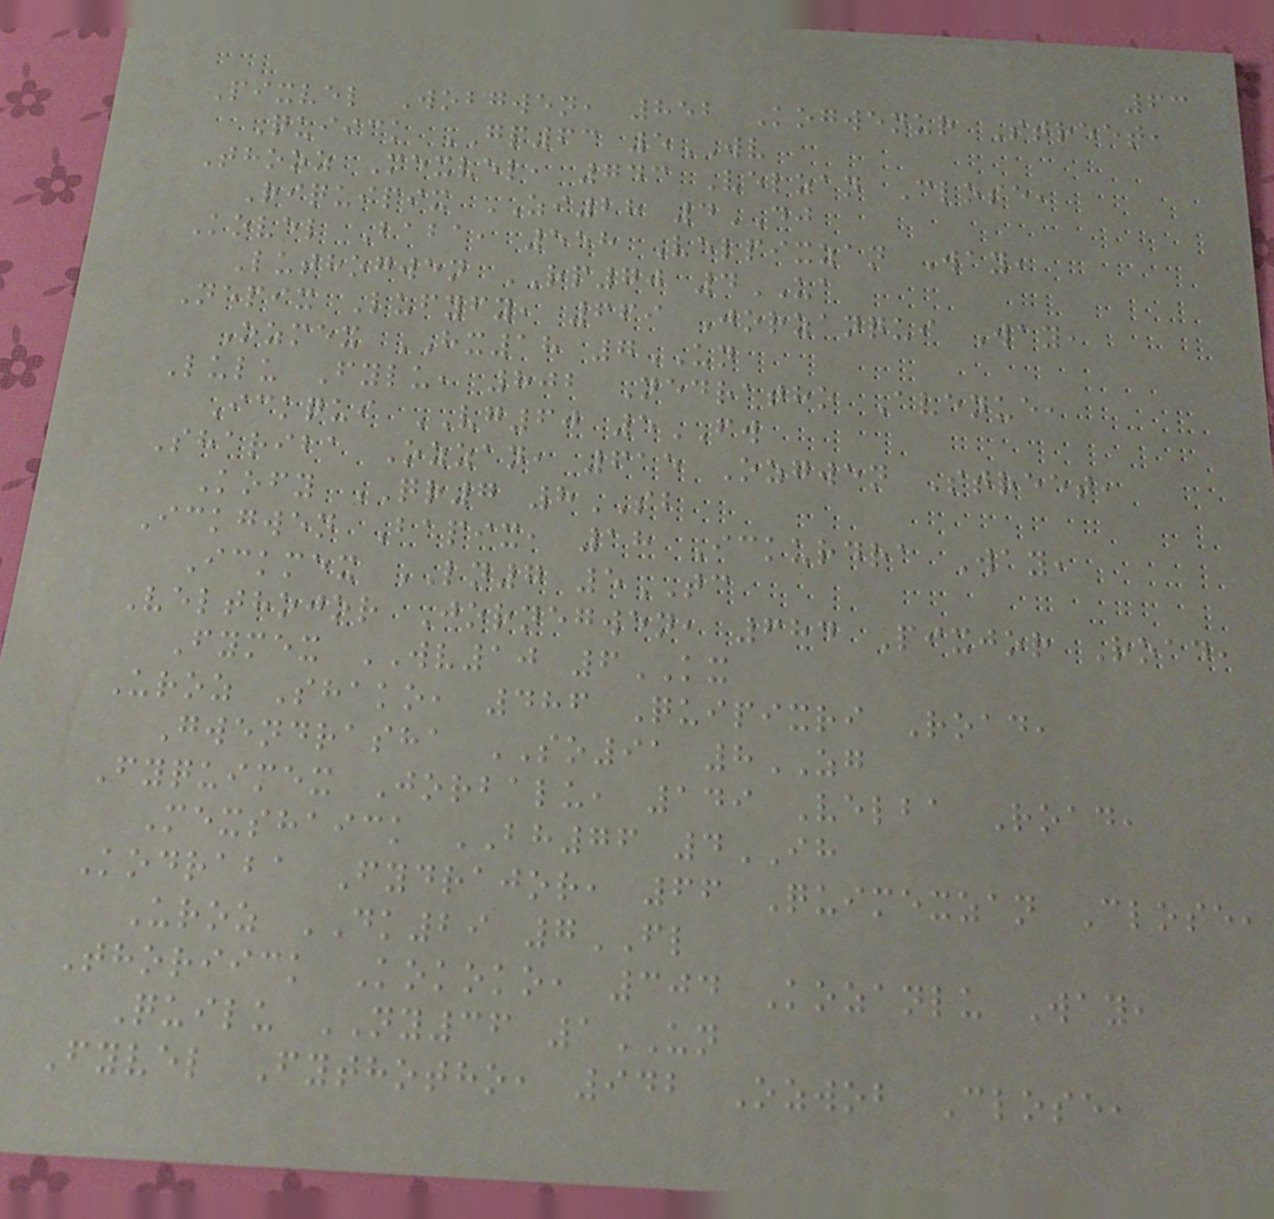63
Pixvel Wobgwen, 852 Kogwenur Street,
Quiick GP63 5WV
Thooz Mexvel, 743 Velzan Close,
Riquipix ZI28 4DJ
Kovel Baba, 558 Velpixzan Way,
Luthogwen RP70 4UA
Nepix Lufyfy, 669 Jorzanqui Way,
Ozmex HX18 7UN
Lulu Fylu, 802 Nedratho Avenue,
Ickqui VG60 5FW
Shariba Ozzan, 615 Ozgwen Street,
Kofy QR7 8SB
Ickgwen Bapix, 18 Ickurdra Way,
Ickmex LN7 5TC
Velthojor Jornegwen, 684 Pixjor Road,
Fymex WV10 6KX
Uroz Shako, 486 Quipixri Road,
Gwendrasha SO91 8ZG
Fyquimex Jorbalu, 149 Velba Road,
Mexshaick BH76 4IH
Kodraba Fydrajor, 66 Quimexzan Close,
Uroz DK29 7FL
Thoriick Kokoko, 304 Kozanlu Way,
Quilu NY36 1UN
Fyvel Fythotho, 942 Ozwob Close,
